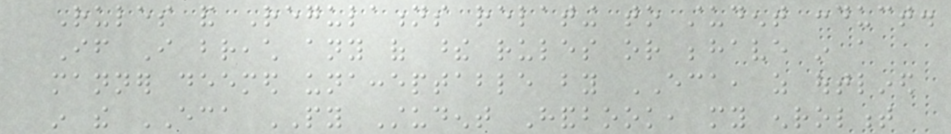Rules and Regulations relating to student conduct.
If I breach any of these rules or behave in a
manner deemed unacceptable by ECA, as outlined
in the ECA PY Student Handbook, my enrolment
